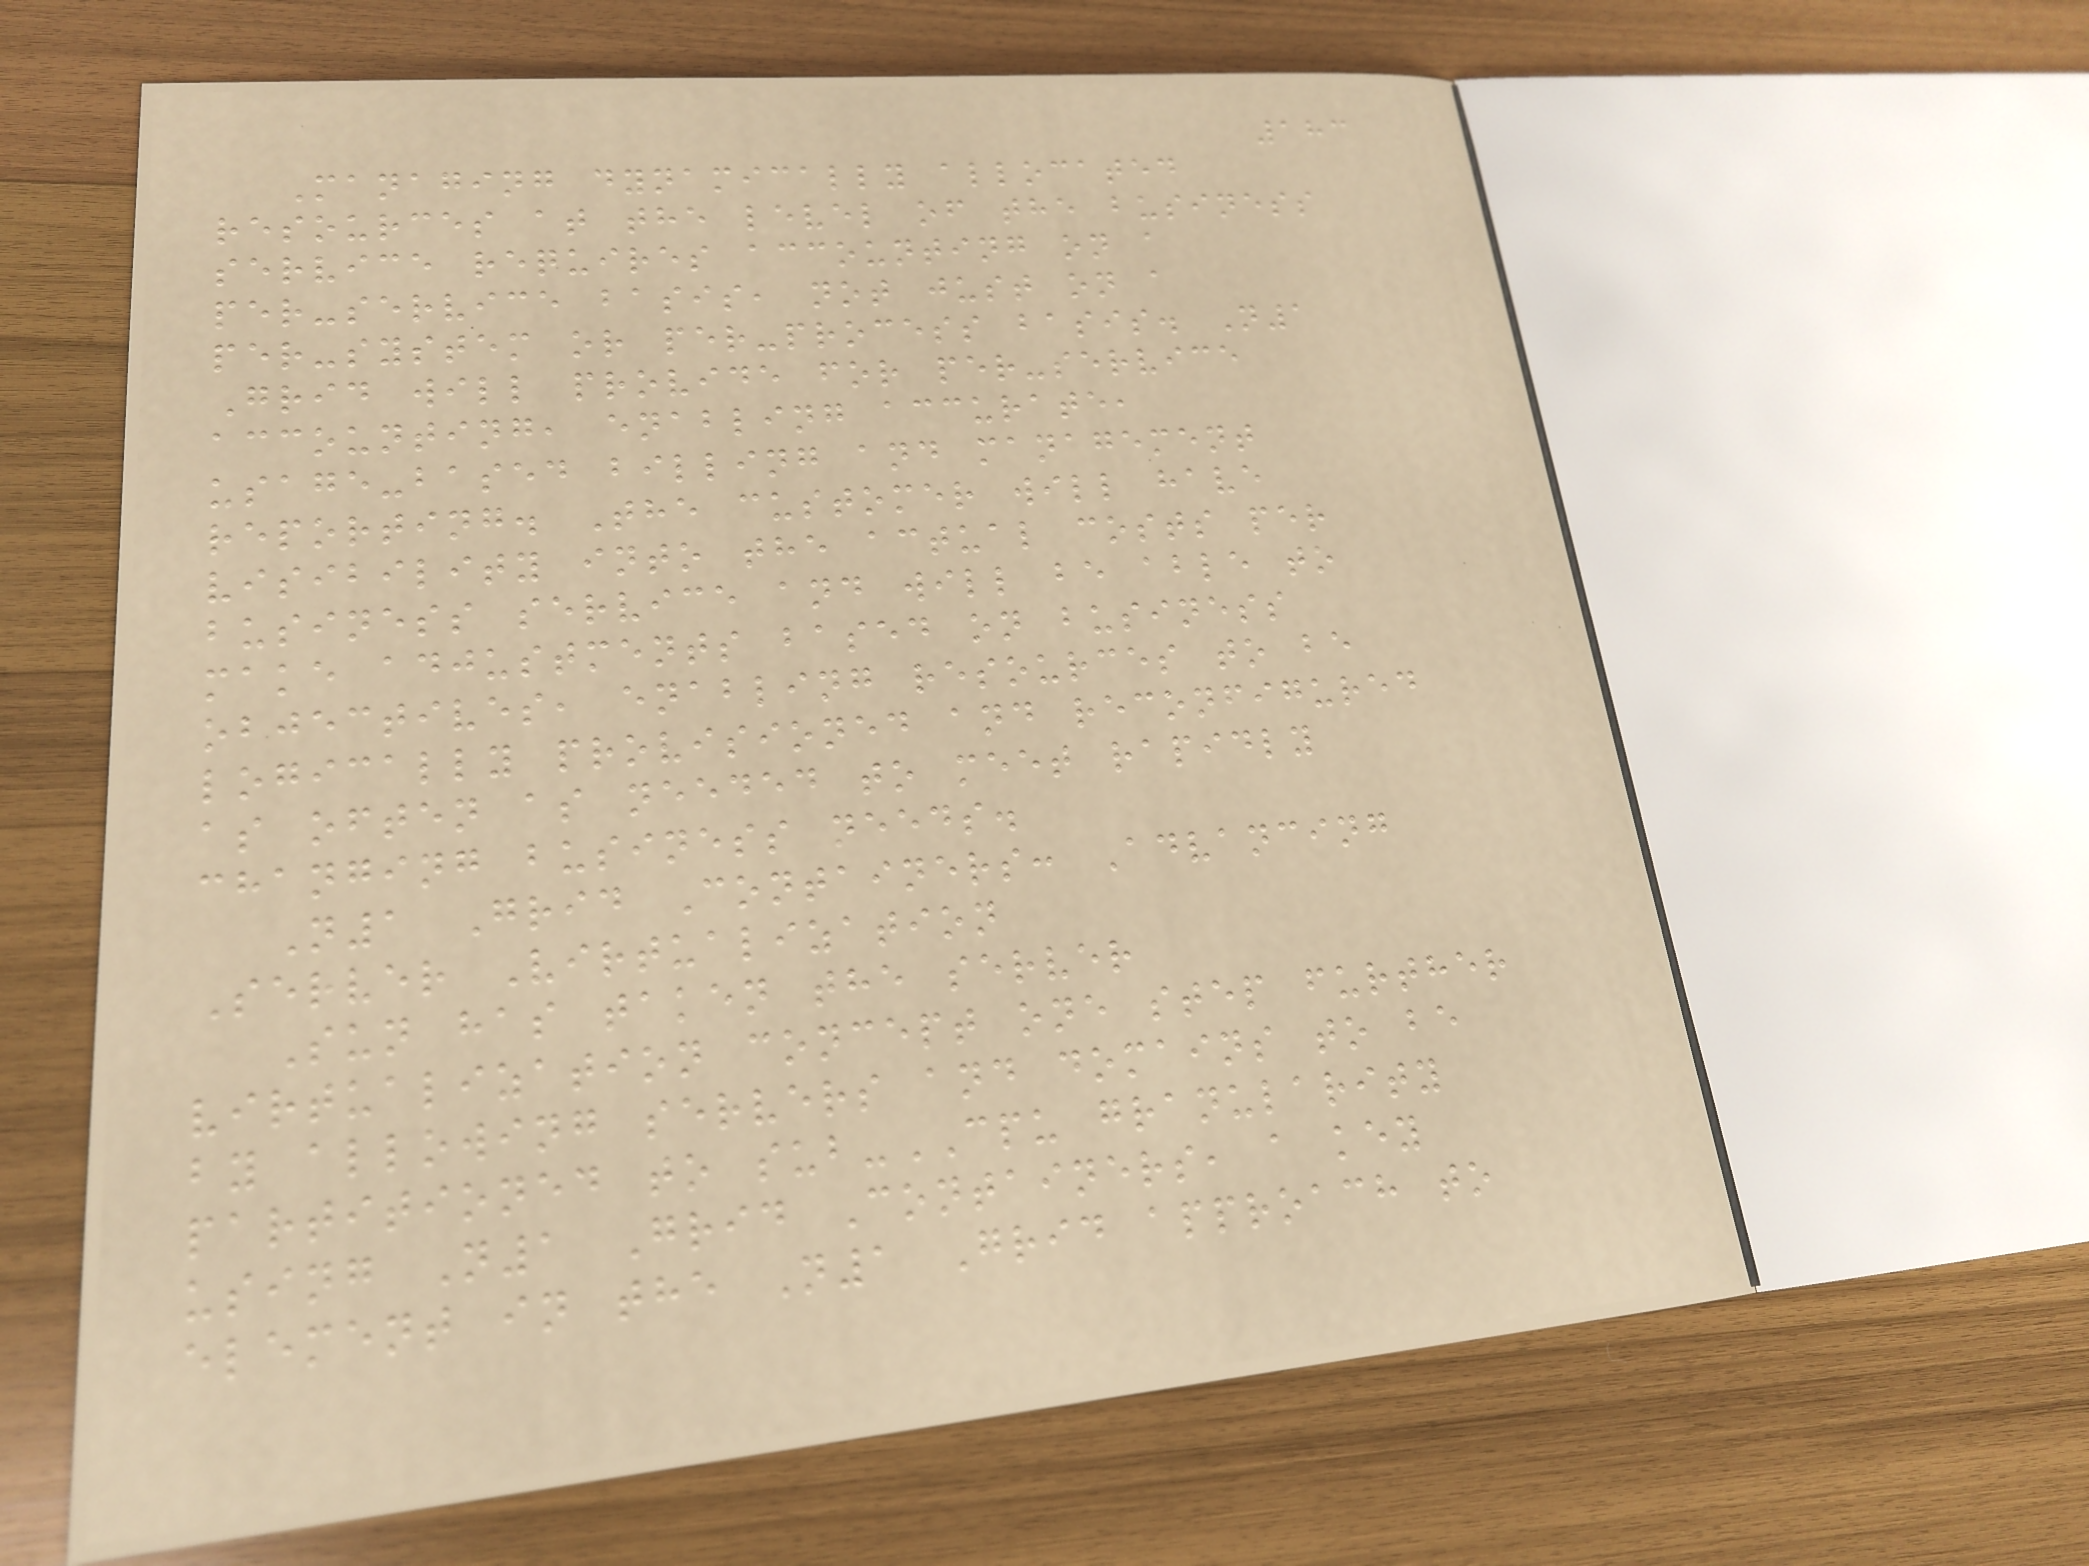183
Managing dynamically allocated
resources at the level of the business
service requires accounting on a
per-service basis, not just on a
per-system or per-process basis. N1
Grid will provide for per-service
accounting, enabling accurate,
usage-based billing and management
reporting. The customer will have
visibility into the actual costs per
business service and will be able to
make adjustments based on business
objectives, enabling resources to be
logically provisioned and reconfigured
as often as needed to meet rapidly
changing business needs.
N1 Grid Containers: Advancing
Server Virtualization
Sun has taken the server
virtualization concept one step further
by allowing servers and domains to be
partitioned to sub-CPU granularity
using N1 Grid Containers, a key
element in the N1 Grid approach to
